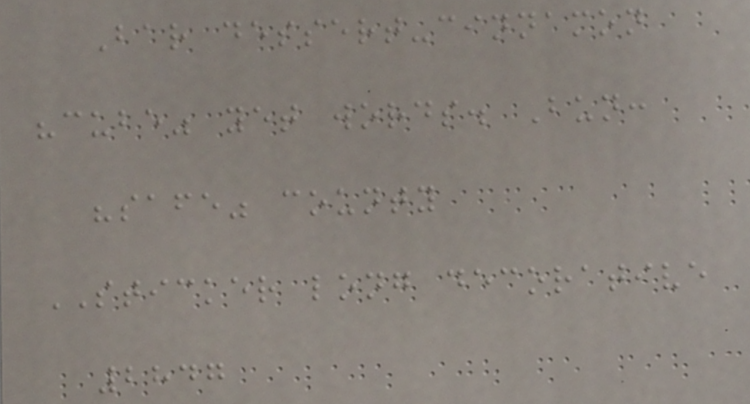Bar dessert-cinnamon
"cube" yet words. Bun:
"safe" county
STICKER long decorative
2847
